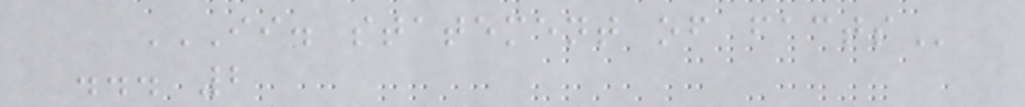II. STATEMENT OF FACTS
... 2
